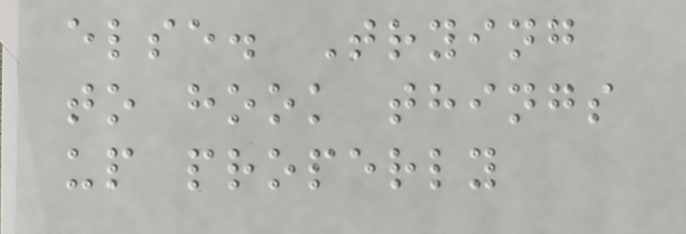else. Trying
to hook things
up properly
